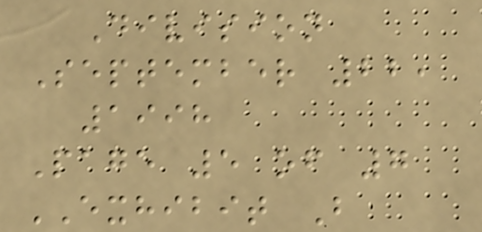Division
September 22,
1998
Page 5 of 7
EXHIBIT B
